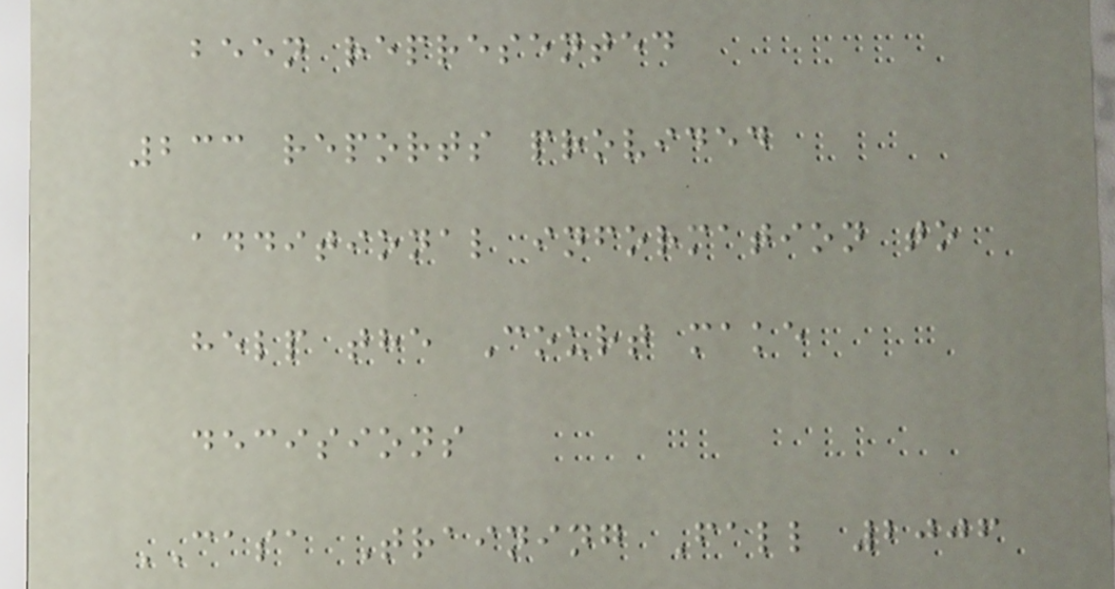been represented
233 reports provided
additional information to
help the Court make
decisions
CASA Training Fall 2006
